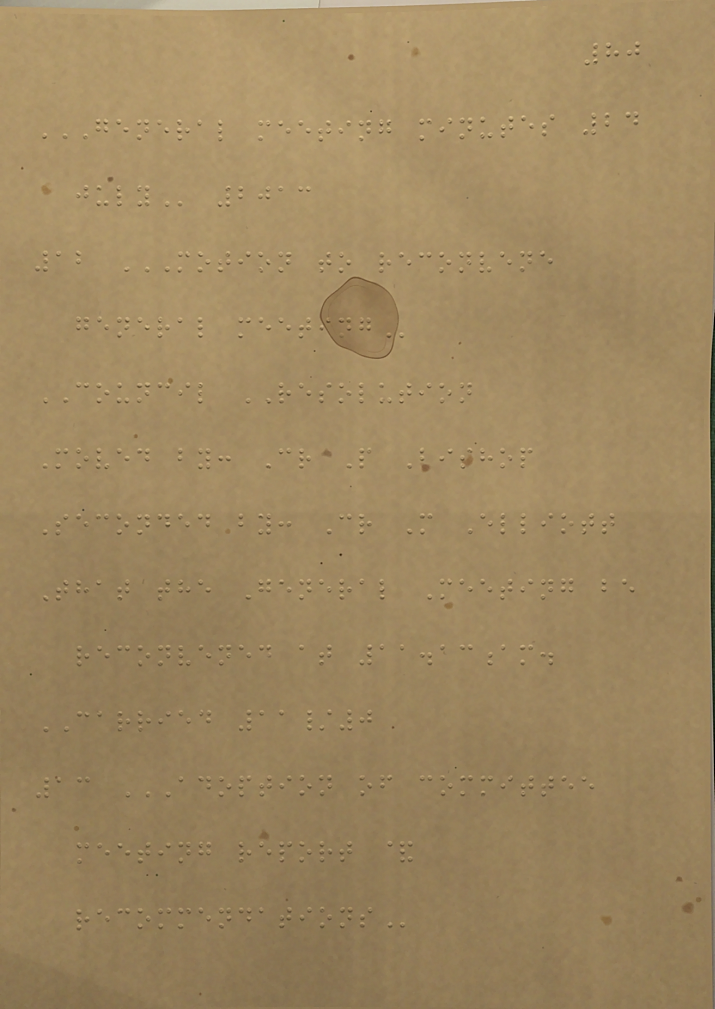80
GENERAL MEETING MINUTES 24
JULY 2013
12 MOTION TO RECONVENE
GENERAL MEETING
COUNCIL RESOLUTION
Moved by: Cr P Bishop
Seconded by: Cr M Elliott
That the General Meeting be
reconvened at 11.13am.
CARRIED 11/0
13 ADOPTION OF COMMITTEE
MEETING REPORT &
RECOMMENDATIONS
